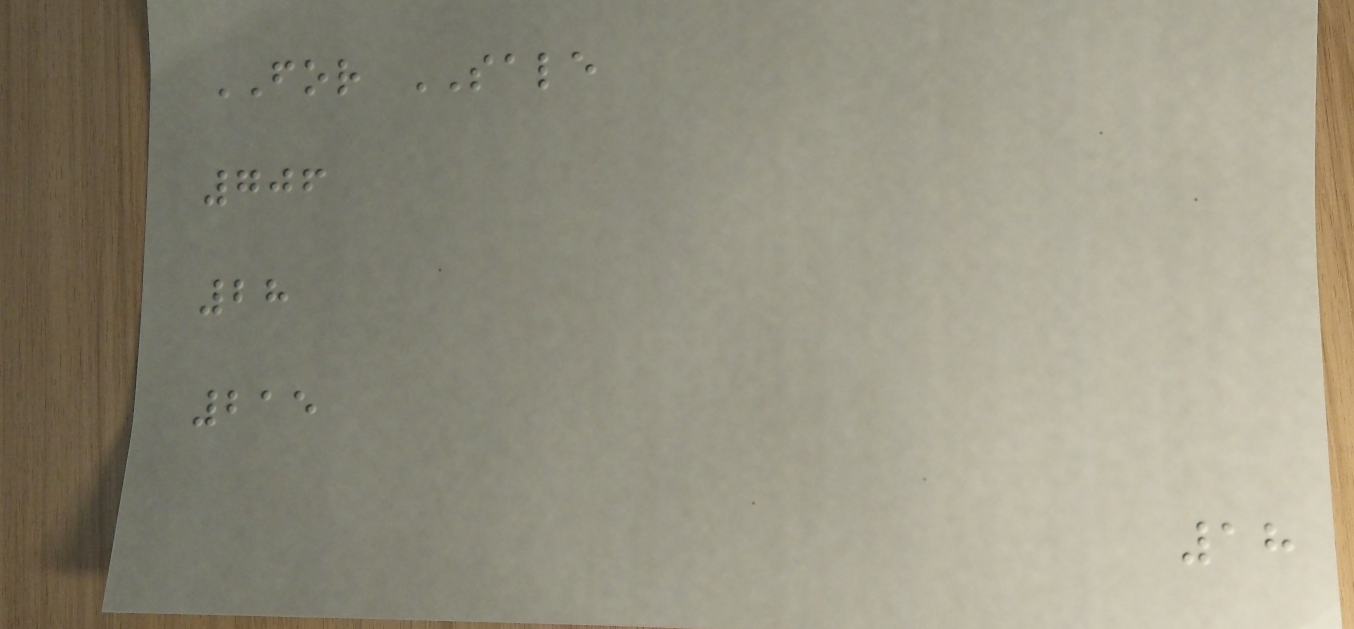FOR SALE
706
28
215
18
